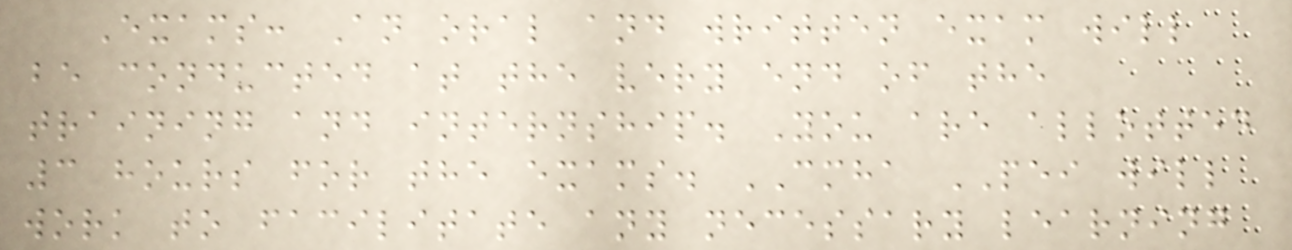Exams: An oral and written exam will
be conducted at the very end of the
training and internship. You are allotted
3 hours for the exams. CMHA PEI will
work to facilitate any necessary learning
